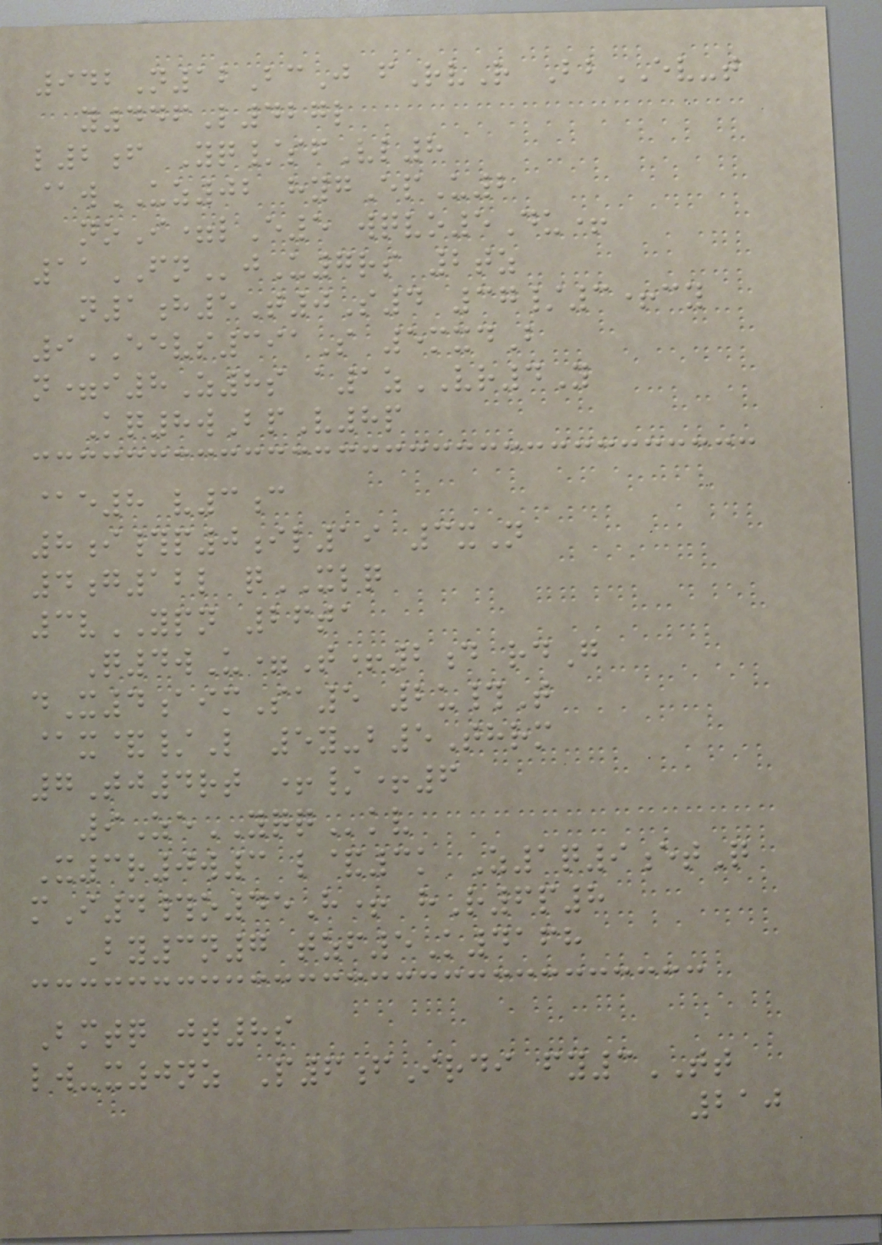942N12BcJ fRvR BbEV-t
y446L427l
l2f Yq/sfVl8
@wUZ02 hygEpU2
noI=lE5 wqvo5Du+
11FNjU7rs 2tz
n1h5T0S4 37/3+cy
9EEVS391S 5mxdB
n=i8Z8s a1zVR4Y
Kq8wBpV8p
@e8 v3c
8i#p0il19 3xN
4g12l qXLQ
3vYPN 26ta
Q4wU=T+2d rdG
dX4aimSa5 2u#T
@x&/L 5y-b5Thrm
7Tj4rt +/+6
9ZeYQQkv
X3r0w3 l&3k Z1q9etQ
mI4#o45H+ hR6p8
By3n7 tzf5K4168
Bmtq jt8s
lw-x0nz P6fIrdi fy3TT
210
